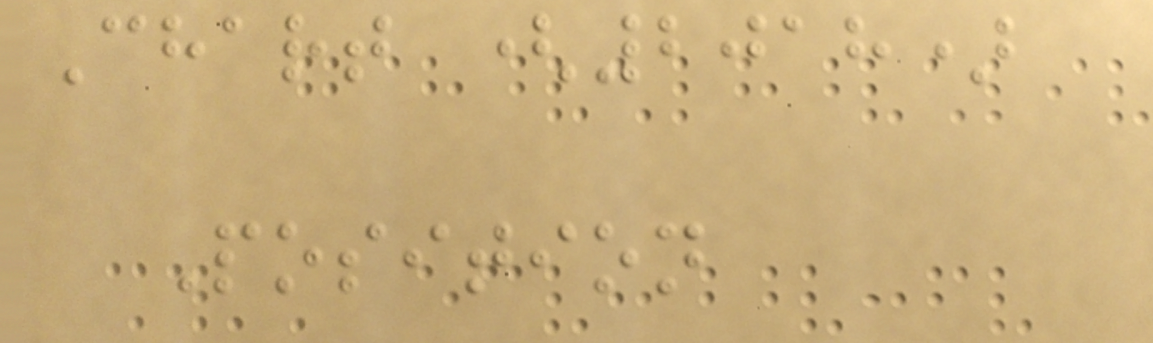Chart (2018)
Position
